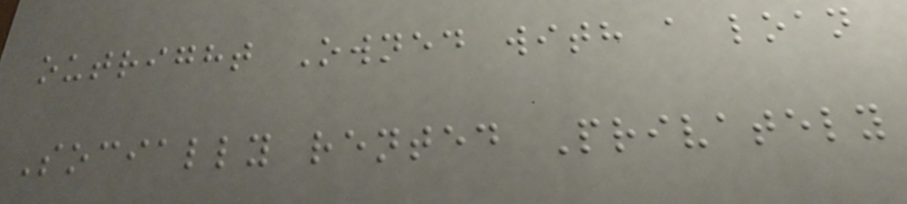outright Owned with a loan
Socially rented Privately
